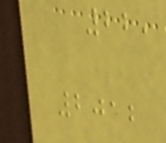22,
2012
